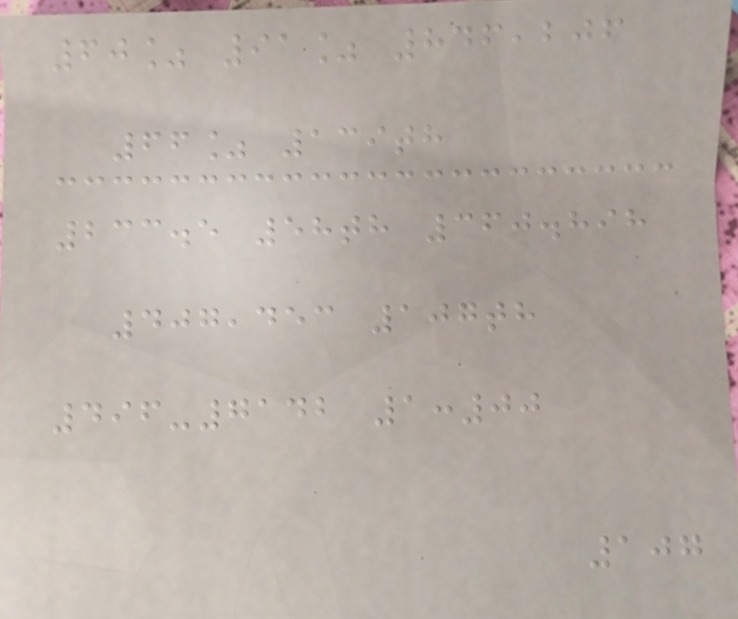60% 91% 846,206
66% 139th
233.5 58th 360.898
407,453 107th
496-7142 1:00
107
